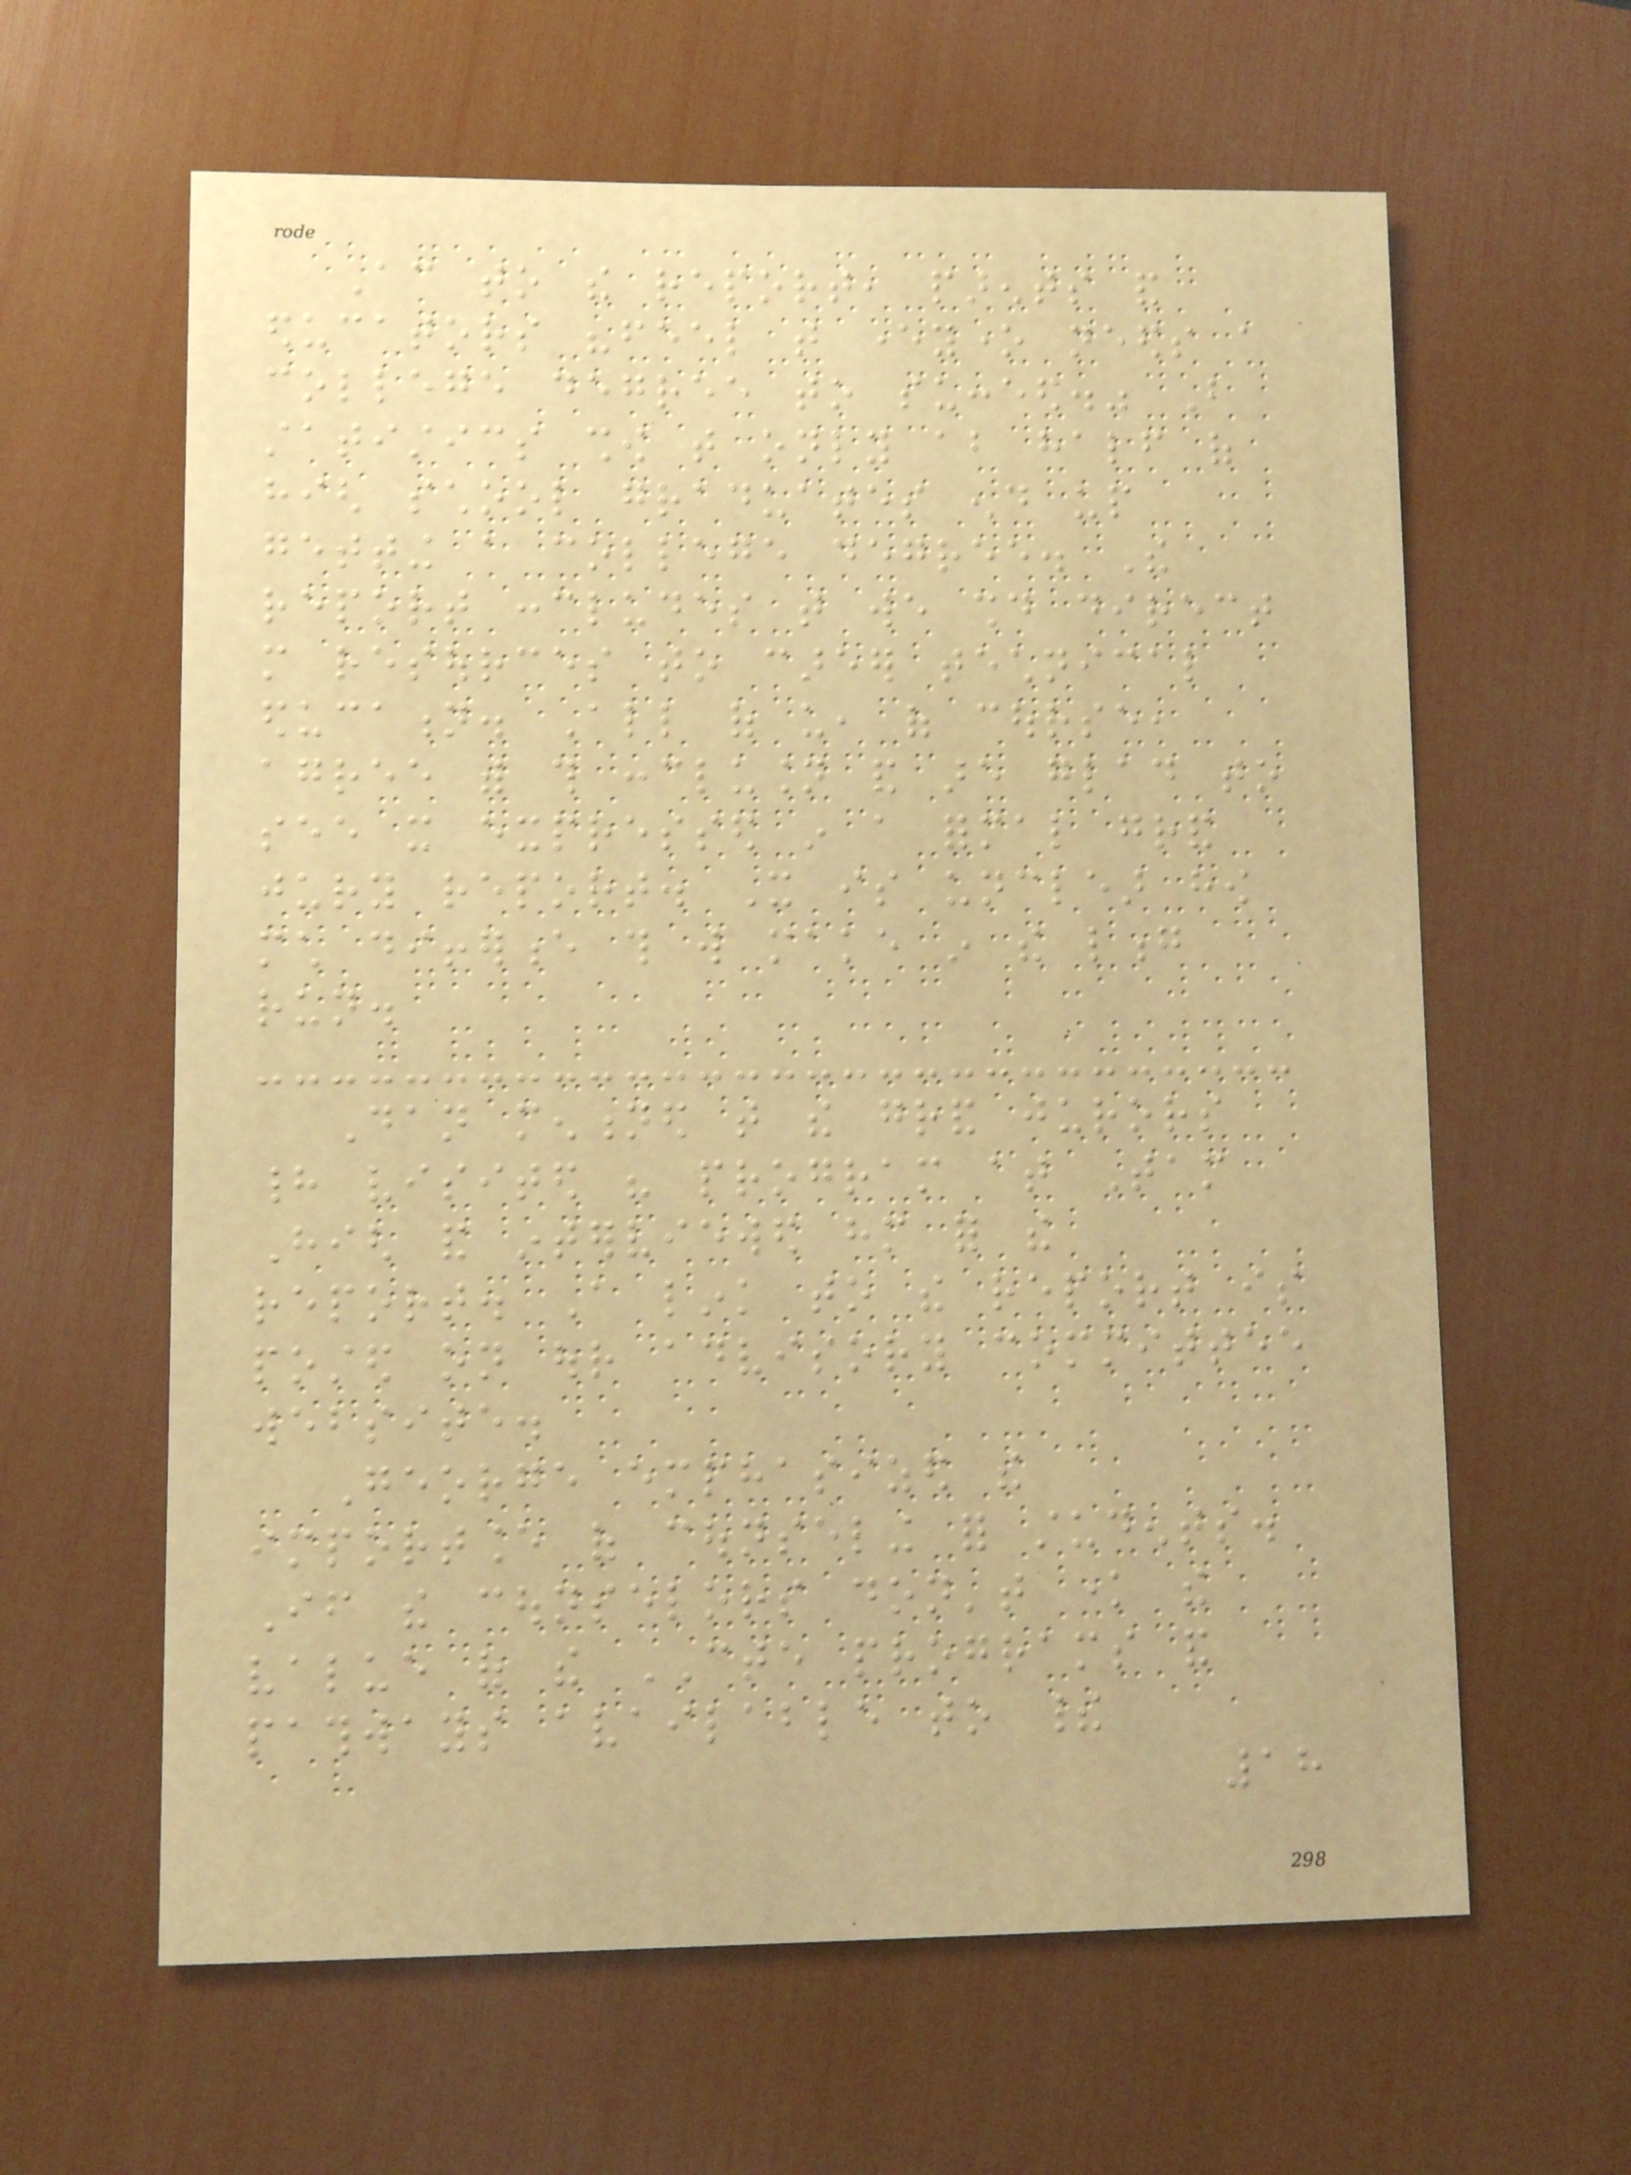According to the report, parents and
educators "feel that everyone needs a
college degree to succeed." But
statistics show that only about half of
high school graduates end up
getting a college degree. The
report concludes that we should direct
more resources to career technical
education. All of us, of course,
agree with this conclusion and are glad to
see it expressed in a formal grand
jury report. It is unclear how
much difference this will make in the long
run.
Dan mentioned that the grand jurors
had visited his program at Tam
High and interviewed him for the
report. A link to the report is
posted on our advisory committee
website.
George emphasized the
importance of counseling for students.
If the counselors don't know the
value of the CTE programs and
pathways available to their
18
